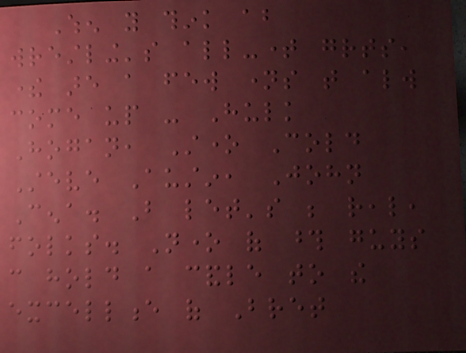When you think about
wrestling's all-time greats,
there are a few names that always
come up - Hulk
Hogan, Stone Cold
Steve Austin, John
Cena. But let's be real,
folks. None of those guys
can hold a candle to the
excellence of Bret
